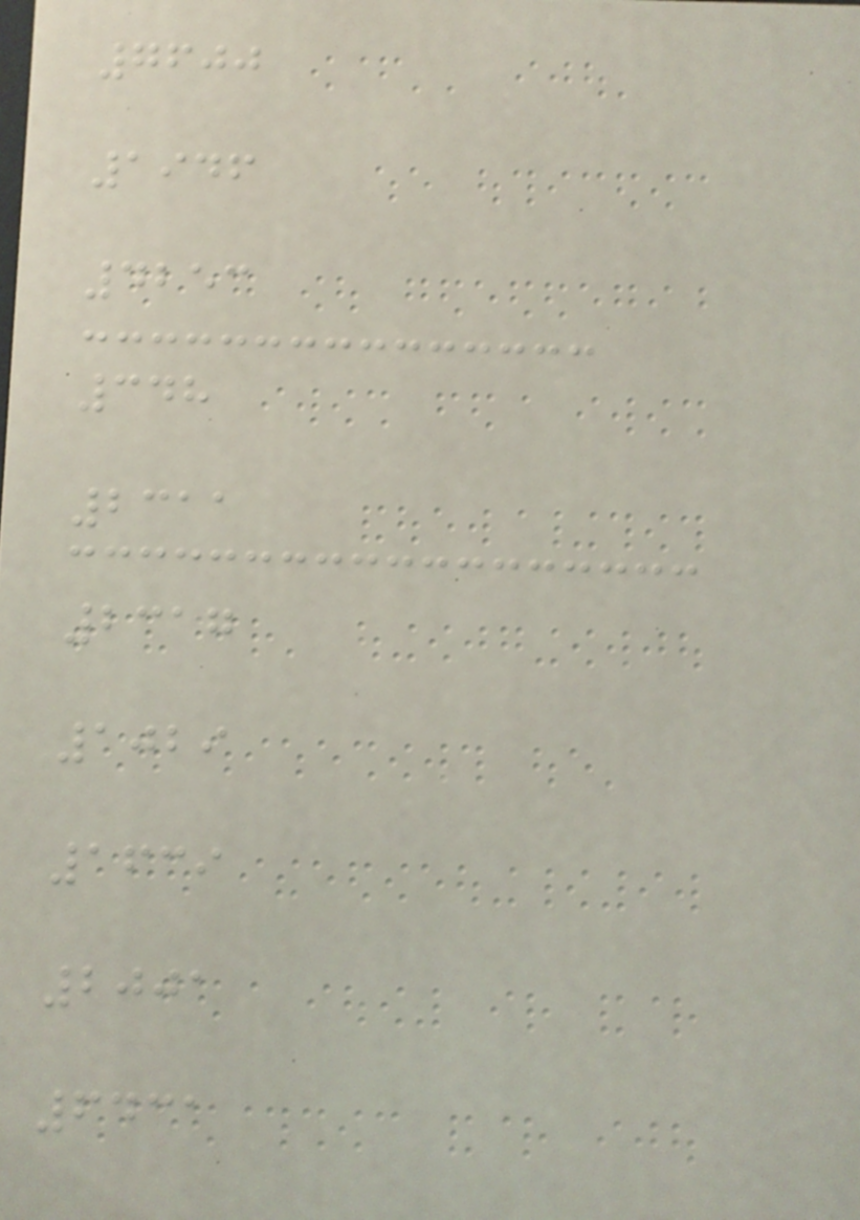7600
1946
4253
348
2311
2317
1029
1639
2001
6431
